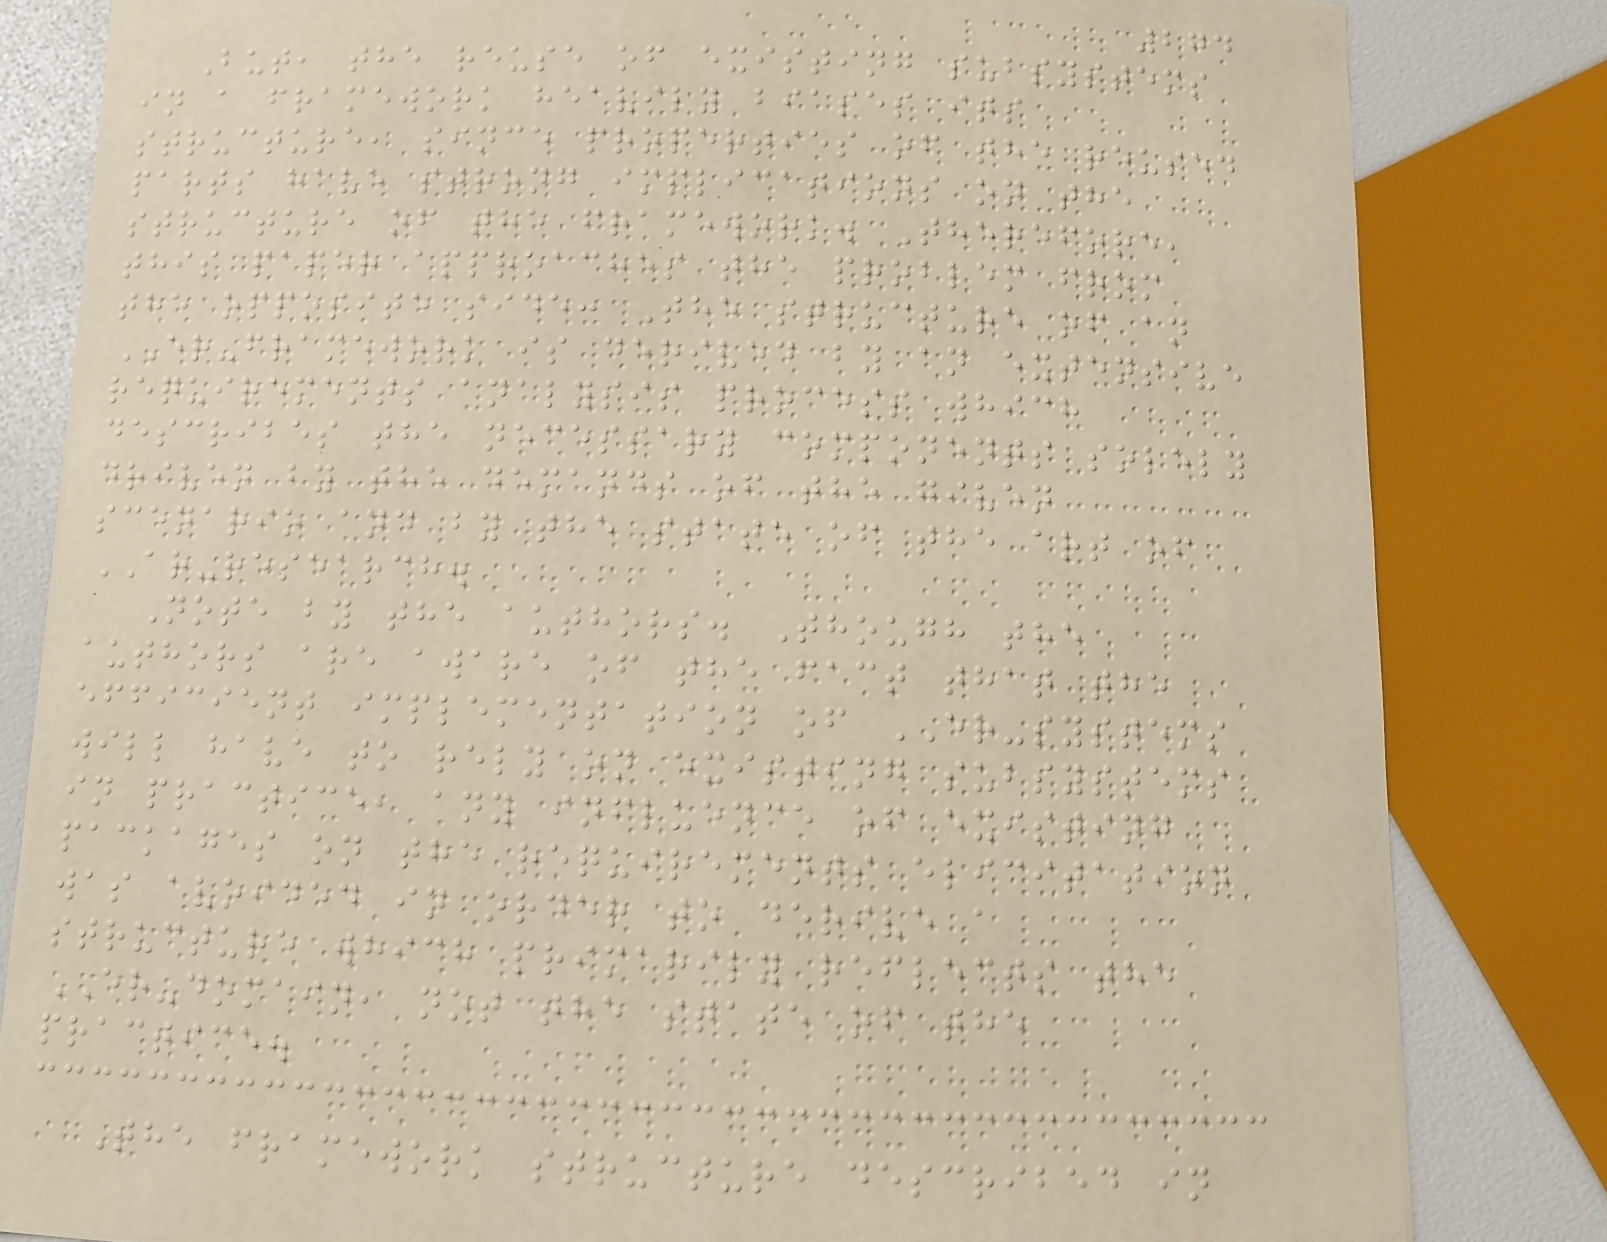274
But, the reuse of existing subsystems
in a framework heavily biases its
structure, since properties of the reused
parts have strong implications on the
structure of the framework. Therefore,
this paper approaches the problem from
the opposite side: The structure of an
ER-framework is derived by an extensive
requirements analysis process which
describes the necessary components solely
driven by the demands of the given
scenario and by the state of the art of
AR-research.
Note by the authors. Though the
authors are aware of the fact that the
efficient implementation of ER-systems
will have to rely on existing subsystems
in practice, any influence of existing
packages on the requirements elicitation
was avoided in order to derive a
structure which primarily reflects the
ER-domain, not the state of the
practice.
The framework structure described in
